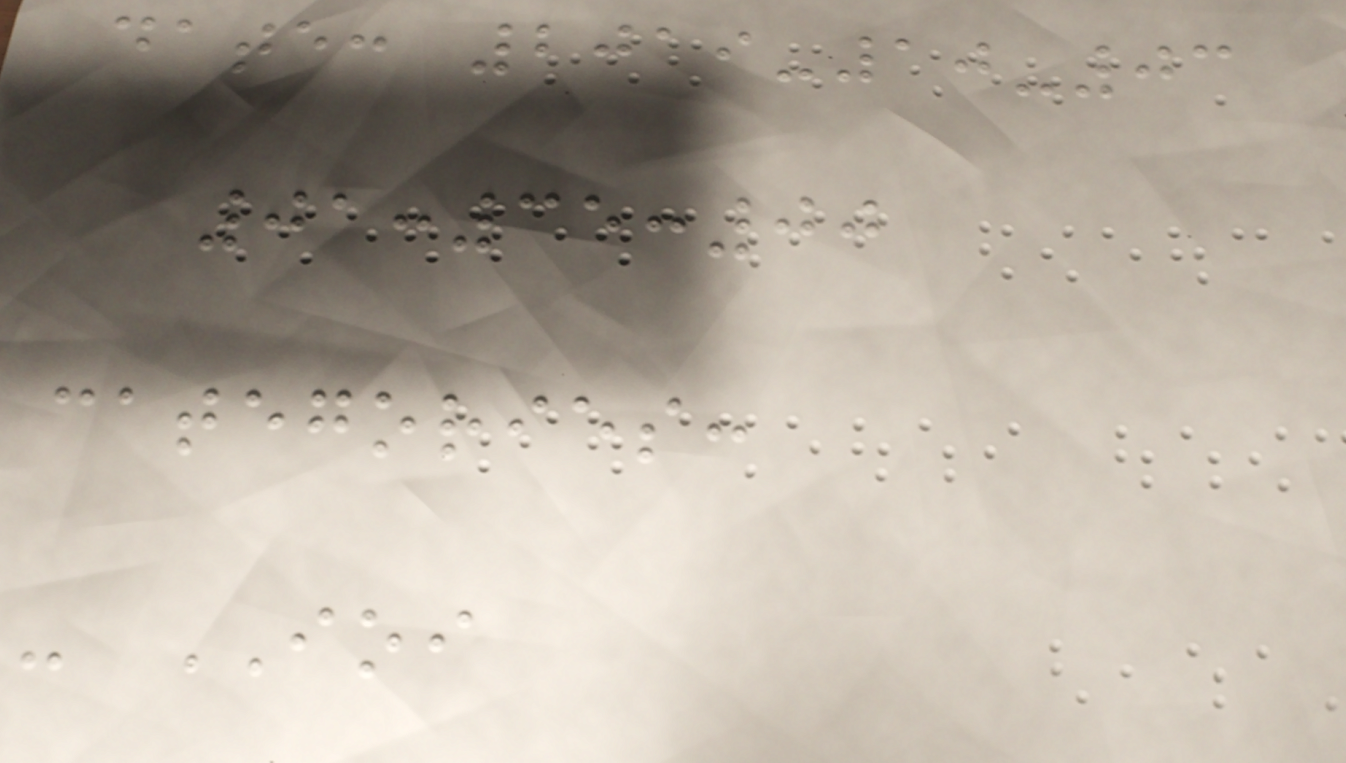date: 2019-10-03
01:35:00
categories:
- IOI
